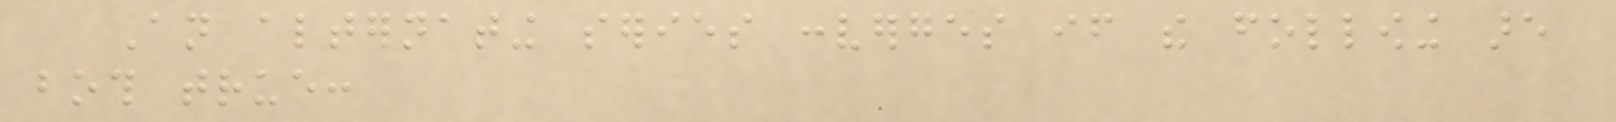An alternating series converges if the following are
both true:
